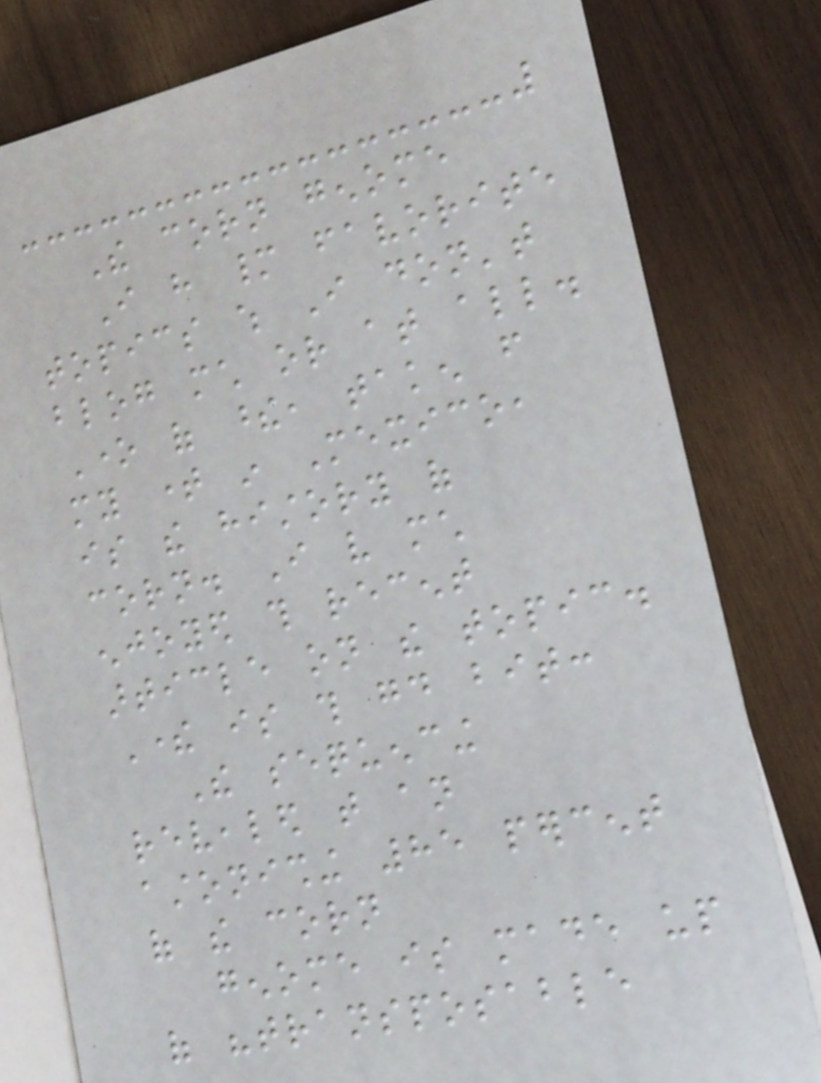The corn genome
I have many favorite
topics which I don't
blog much or at all.
One of these, taken from
my time in Mexico,
is the history of
corn. I very much
enjoyed this recent
article on the topic.
There is this good bit:
The sequencing
revealed that an
astonishing 85 percent
of the corn
genome is made up
of "transposable
